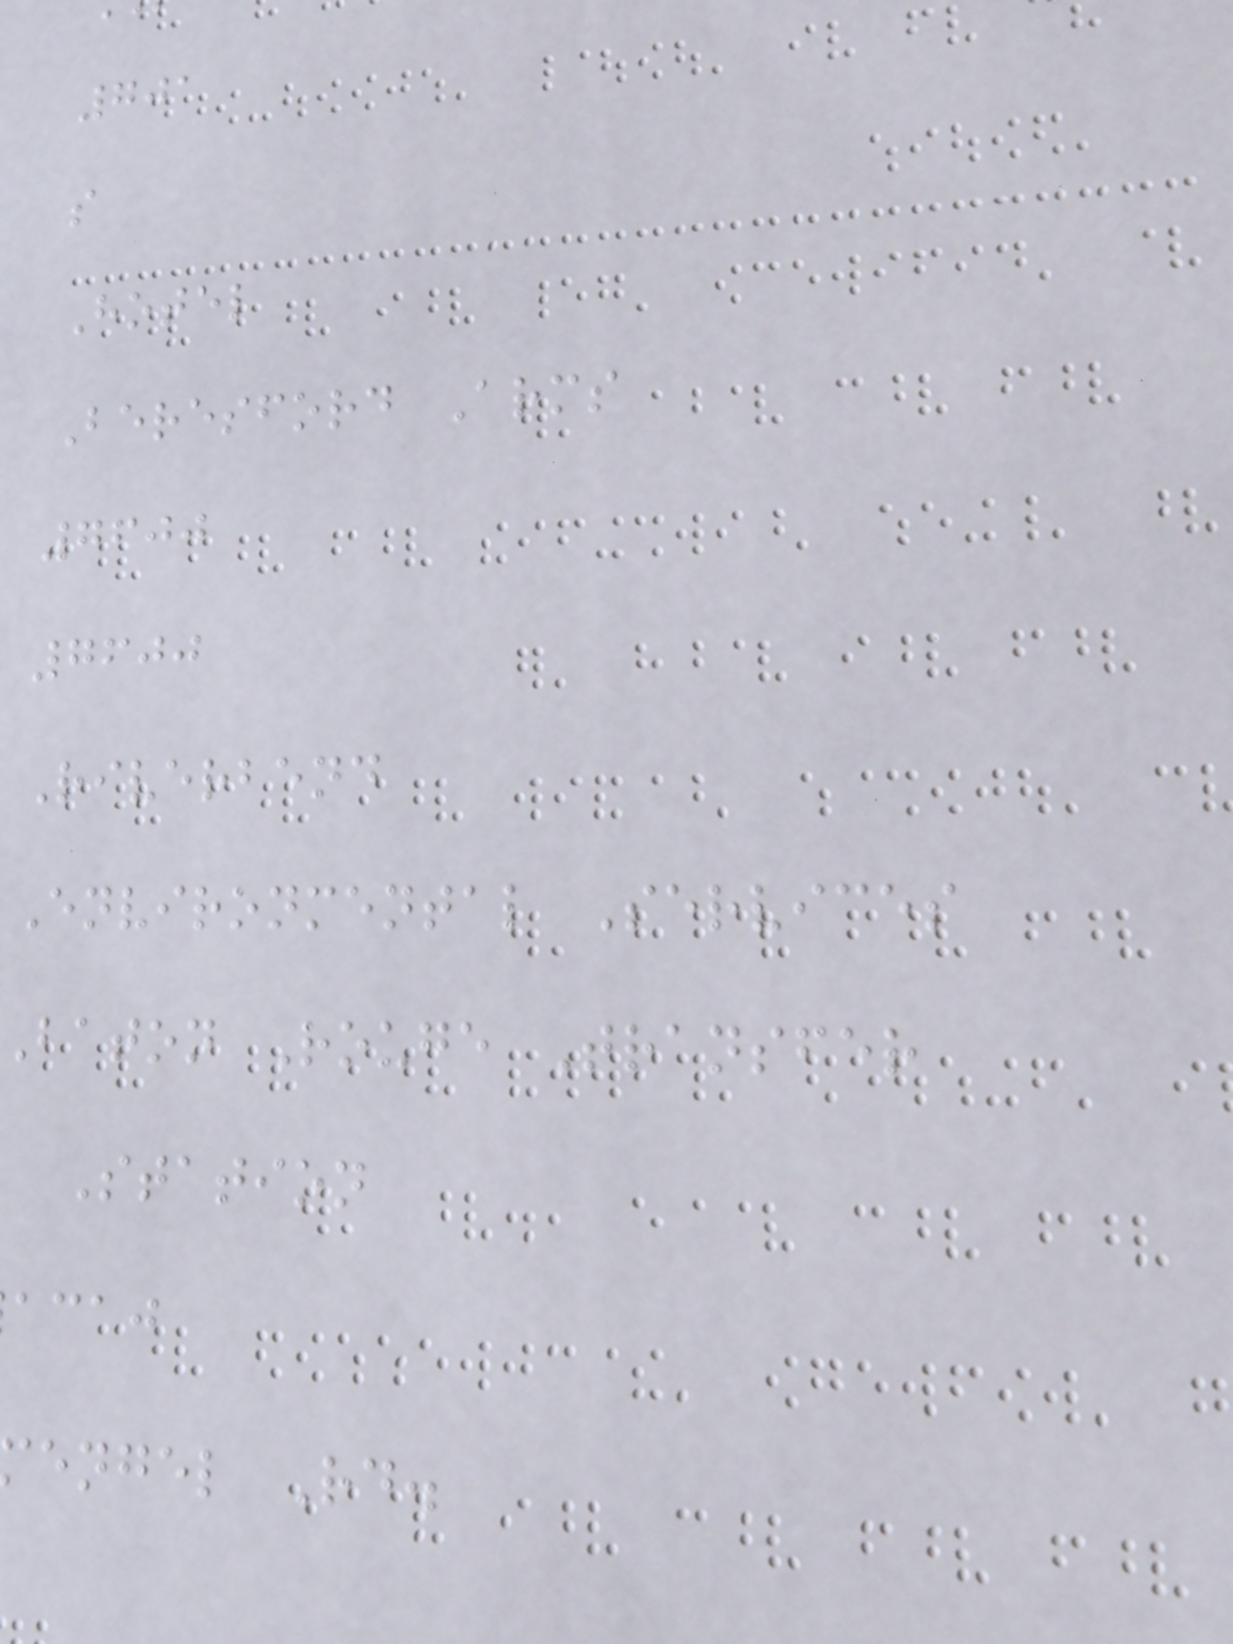701
s
Hotel
Beresford Arms
7600
7600
Riverbend
Environmental Services
baton Rouge Transfer
Station
acaj
engel Rd.
